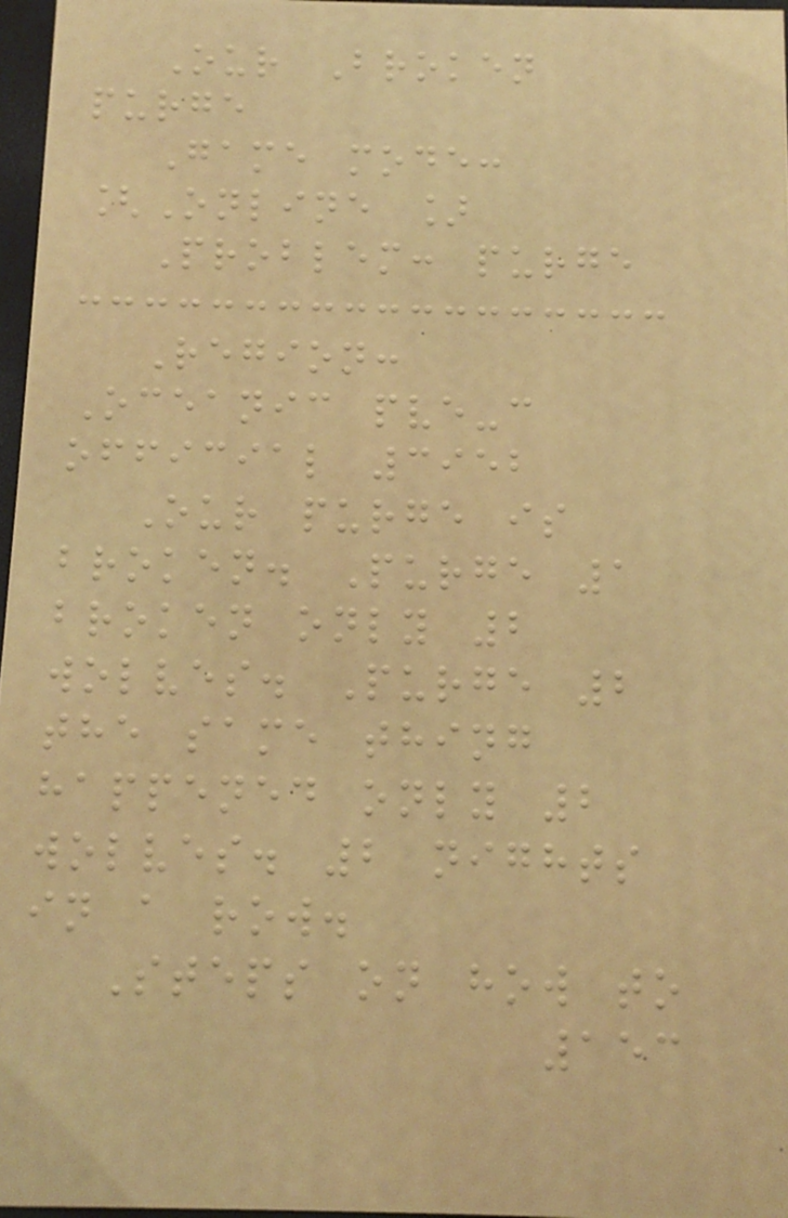Our Broken
purge
Game mode:
[Online ]
Problem: purge
Region:
Oceanic pve-c
official 3952
Our purge is
broken. Purge 1
broken only 2
wolves. Purge 2
the same thing
happened only 2
wolves. 2 nights
in a row.
Steps on how to
153
